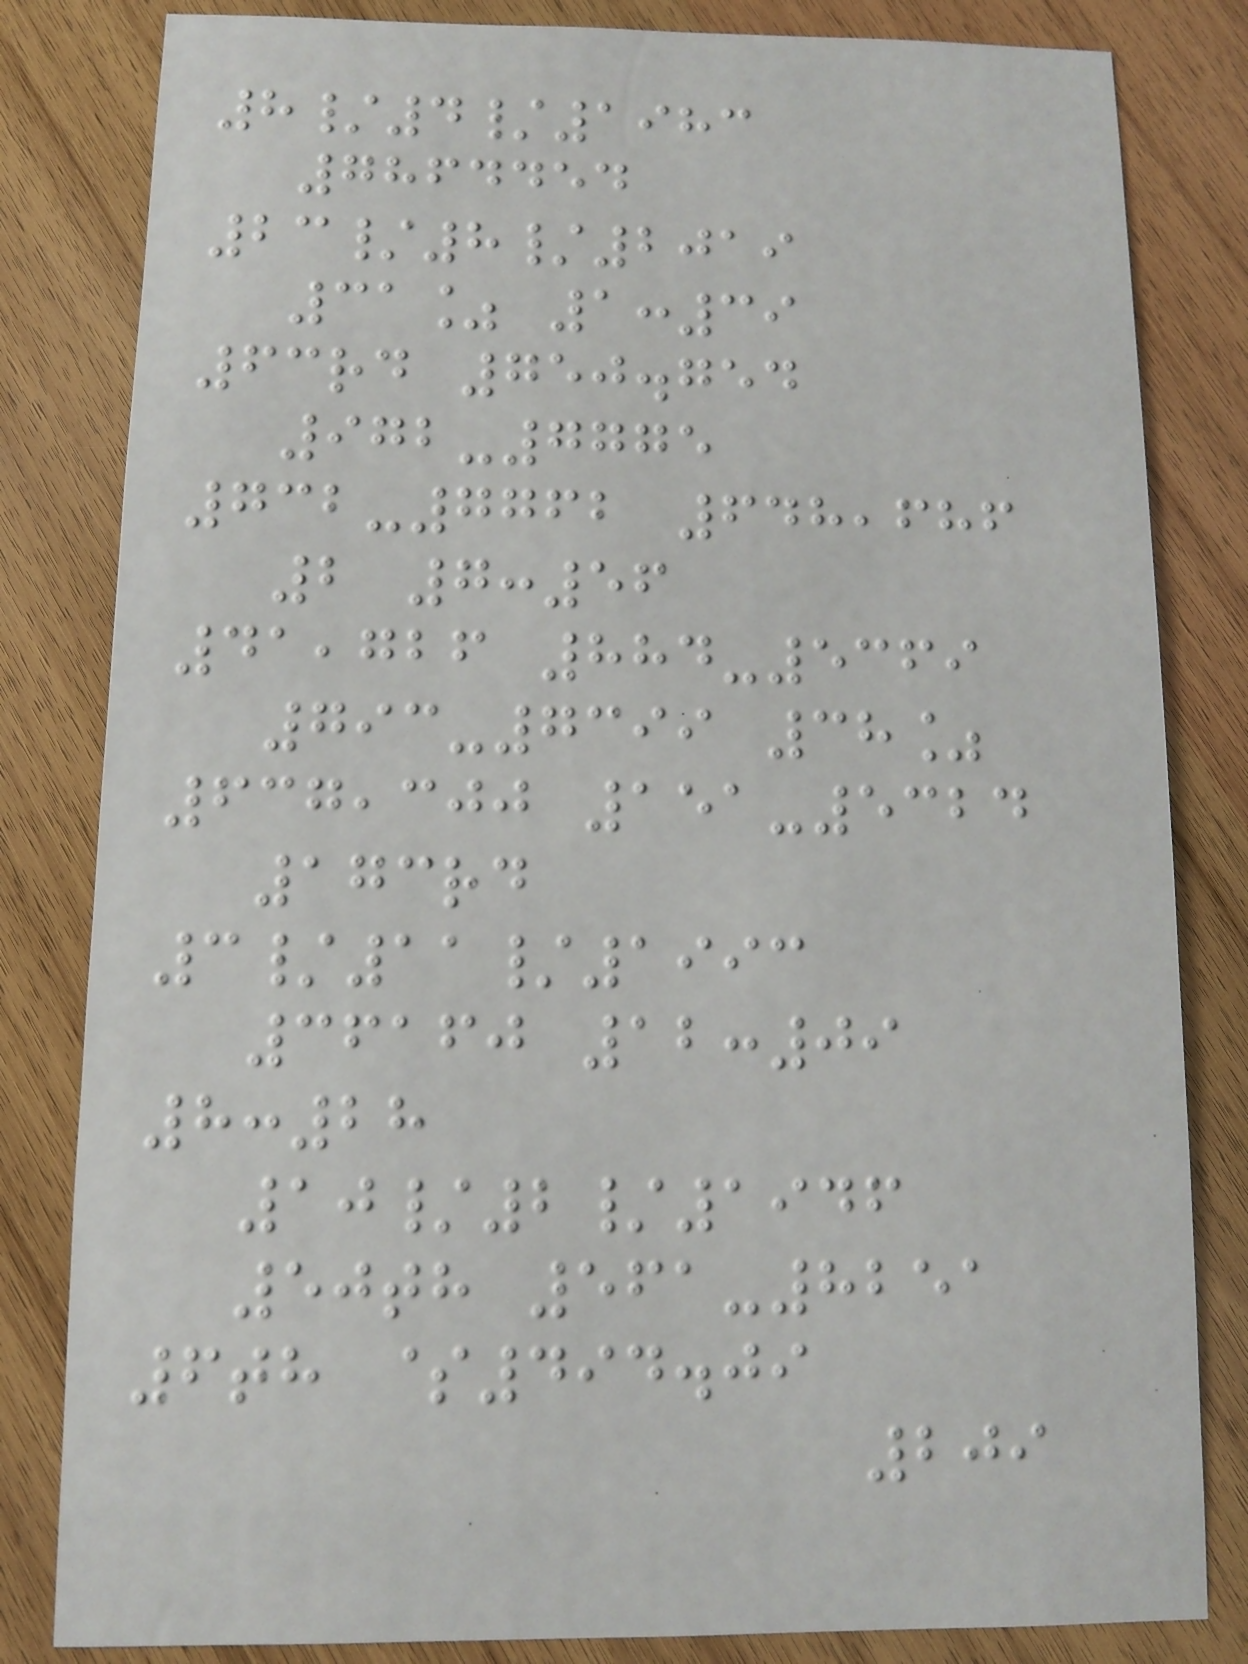8/4/1983
7864454
23/8/2019
31% 1:39
63rd 750.754
972-7775
732-7762 648,686
2 7:56
41,726 884-5369
793-7399 38%
637,300 151-5324
173rd
3/11/1993
36160 12:09
8:28
10/2/1946
50th 561-8251
6th $494.09
209
